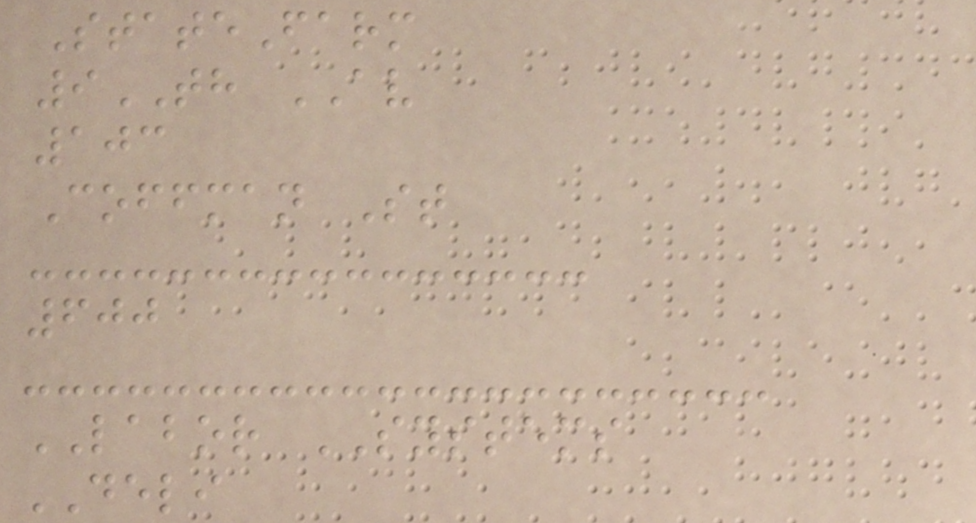StateFarm
9TH AV
103
Coffman St
600
LABOR SYSTEMS
DELI
